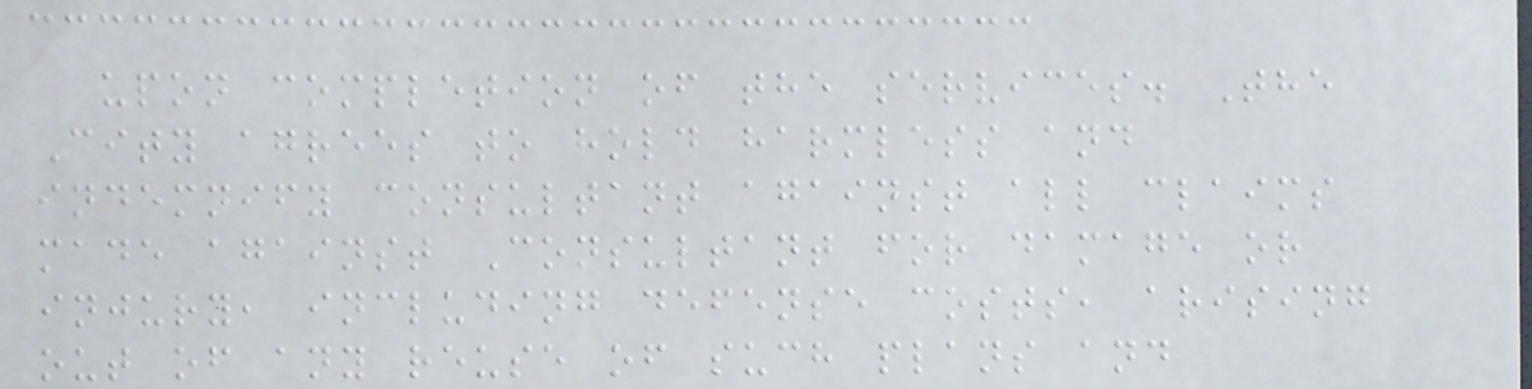upon completion of the services. The
City agrees to hold harmless and
indemnify consultant against all claims
made against Consultant for damage or
injury, including defense costs, arising
out of any reuse of such plans and
